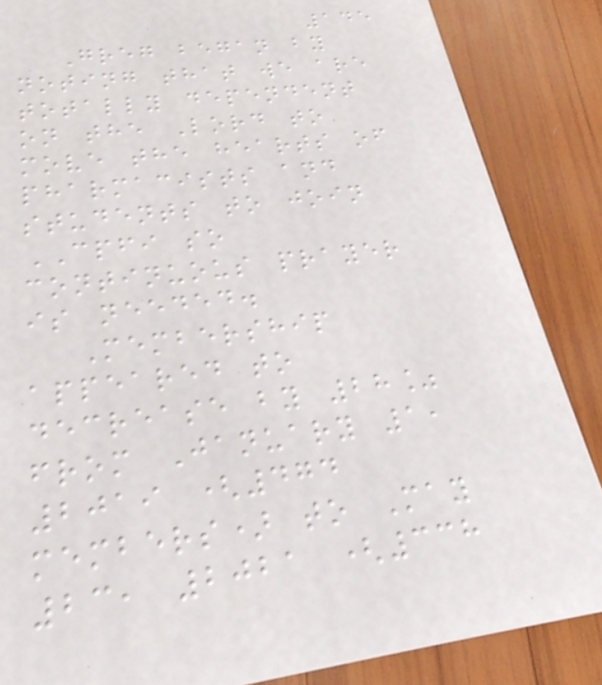145
Greg began by
noting that we are
totally dependent
on the Lord to
move the hearts of
pharmacists and
students to join
CPFI so
continuous prayer
is needed.
Membership
appeared to
decrease by 28%
from January 1,
2019 (474
members) to May
23, 2021 (338
